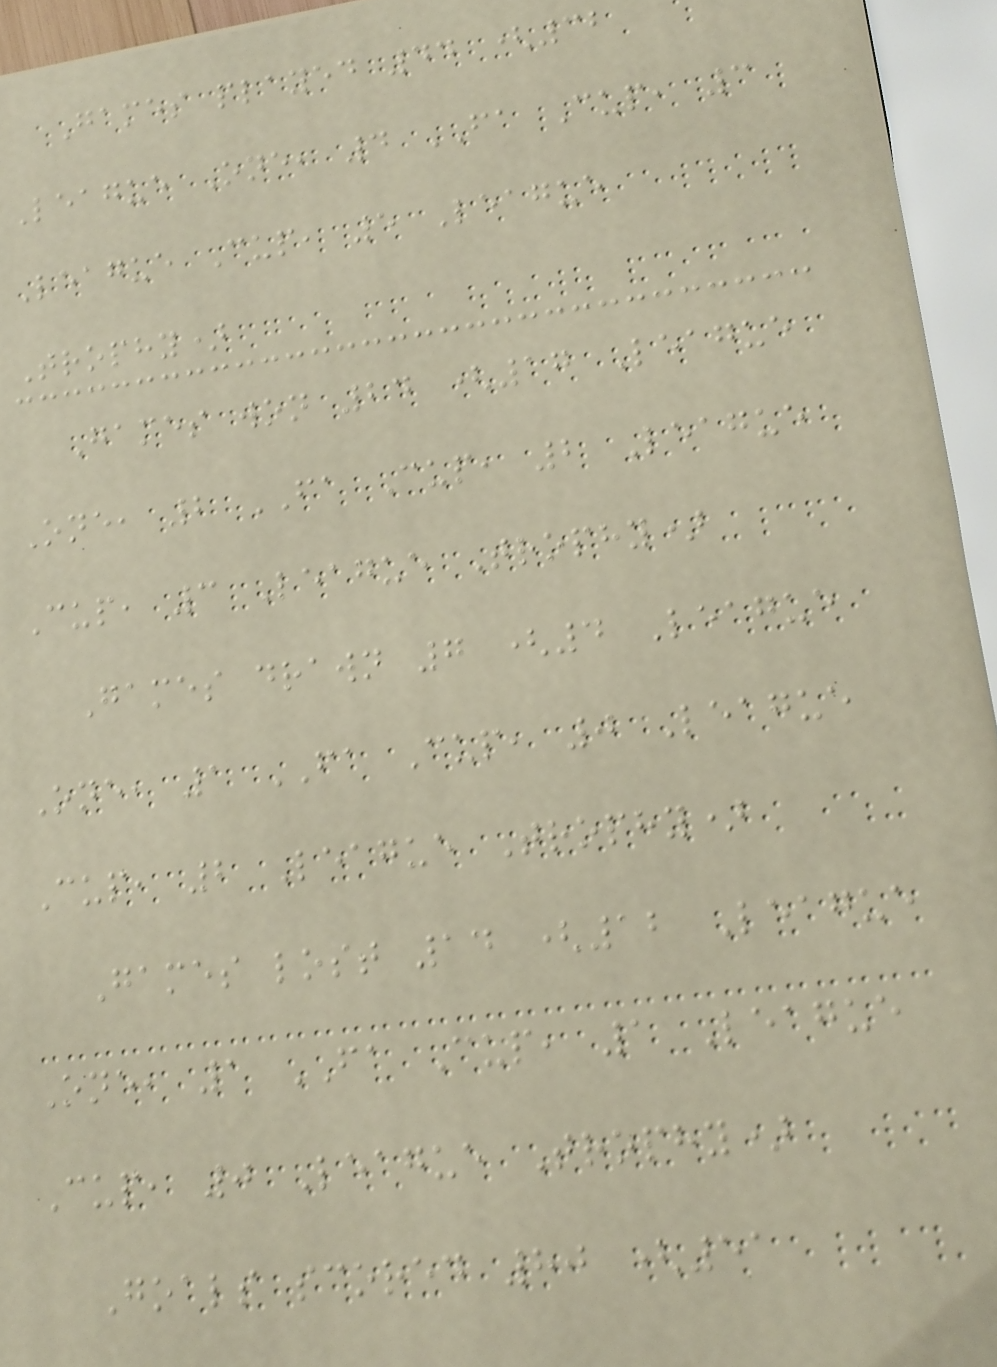Games played 44 (32
League One, 4 FA Cup, 3
League Cup, 5 League
Trophy)
Games won 24 (17 League
One, 2 FA Cup, 2 League
Cup, 3 League Trophy)
Games drawn 7 (4 League
One, 1 FA Cup, 0 League
Cup, 2 League Trophy)
Games lost 14 (12 League
One, 1 FA Cup, 1 League
Cup, 0 League Trophy)
Goals scored 80 (51
